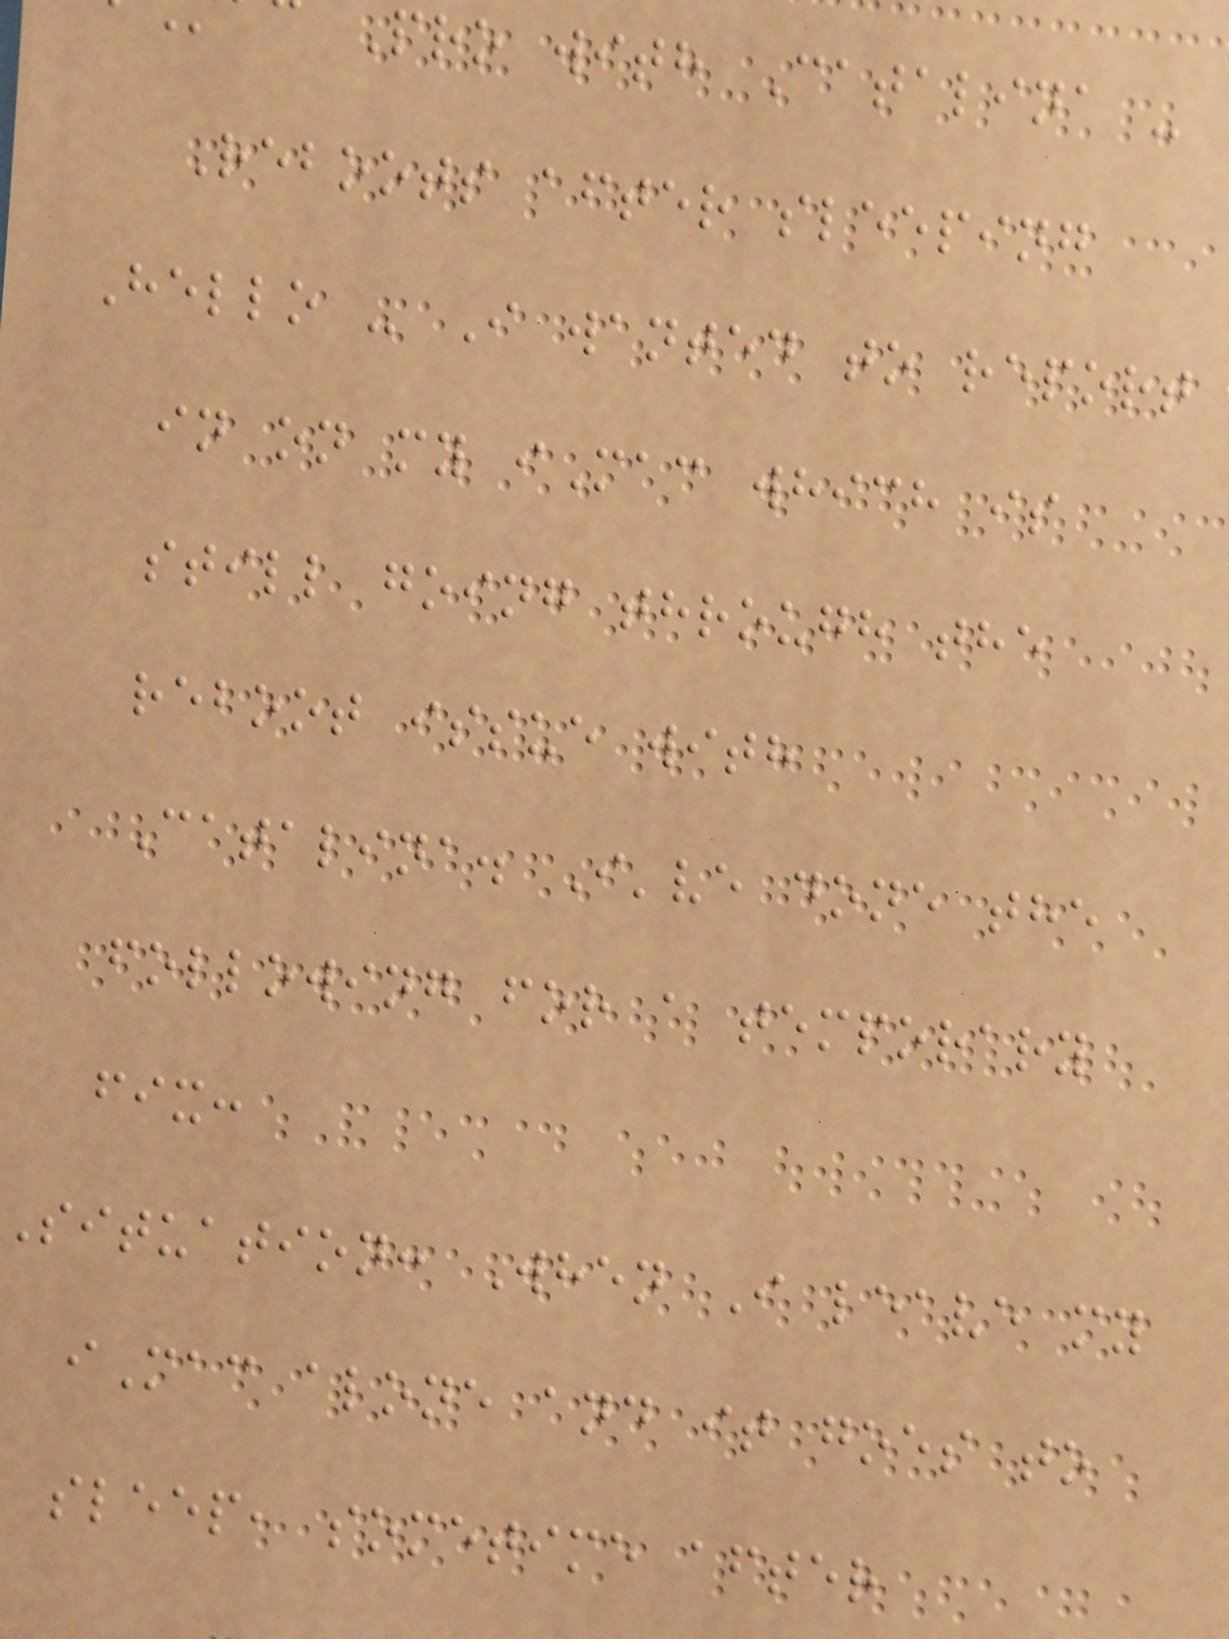Pro with Catalina -
Reboots after sleeping
Hello - I wanted to report
in on my iMac which is
still going through the
reboot issue with
Catalina. I've done the
following for a temporary
fix:
situation: When I leave my
iMac alone and it goes to
sleep, sometime after
